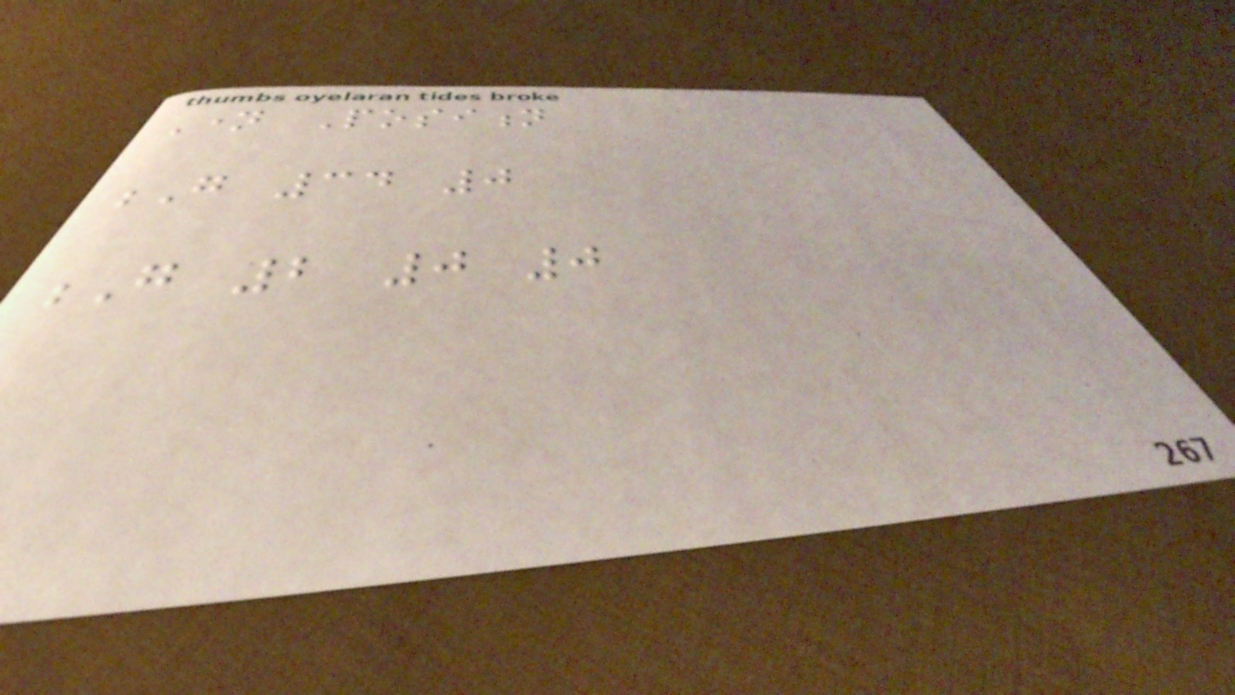Name Position
G 34 0
G 2 0 0
